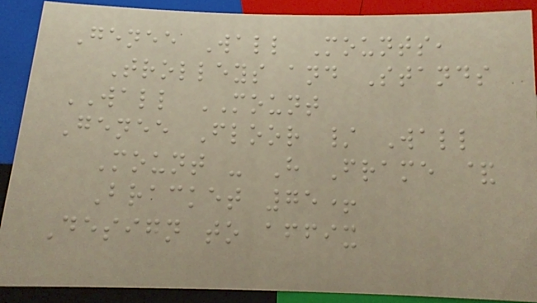Genee Wall Mounts,
Trolleys and Stands
WALL MOUNT
Genee Floor / Wall
Mount - H Frame &
Bracket 75+
Design to affix
